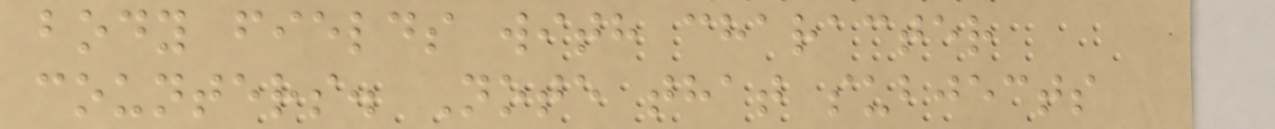body fields with character
counters. Note that subjects
